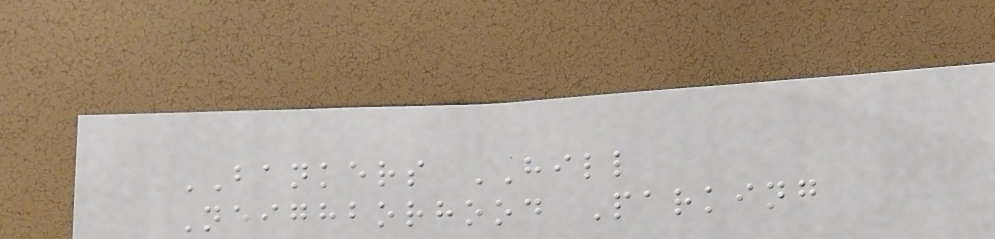BANKERS HILL
Neighborhood Parking
